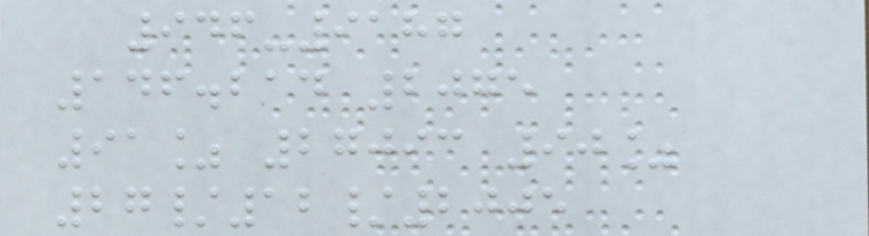946-9187
146.214 2075
91% 27093 90%
27/12/2005
